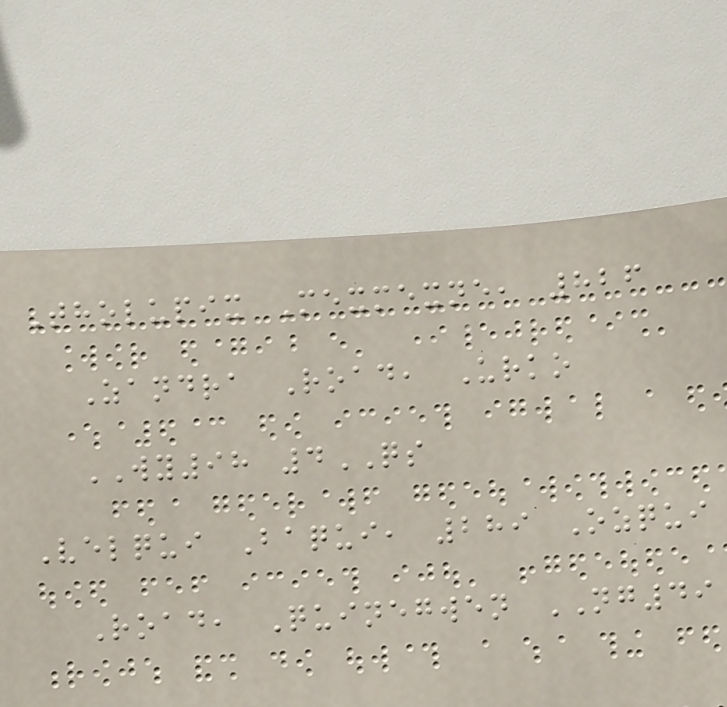Tholupix Mexmexne, 826
Zandra Road, Urko
WY98 4QS
Velqui Baqui, 289 Ozqui
Road, Quinegwen NG49
